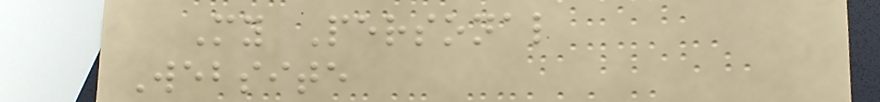My Personal
Website
